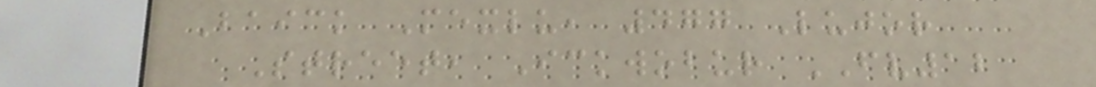Baick Mexlu, 477 Lujor
Street, Ickwobur FV12
